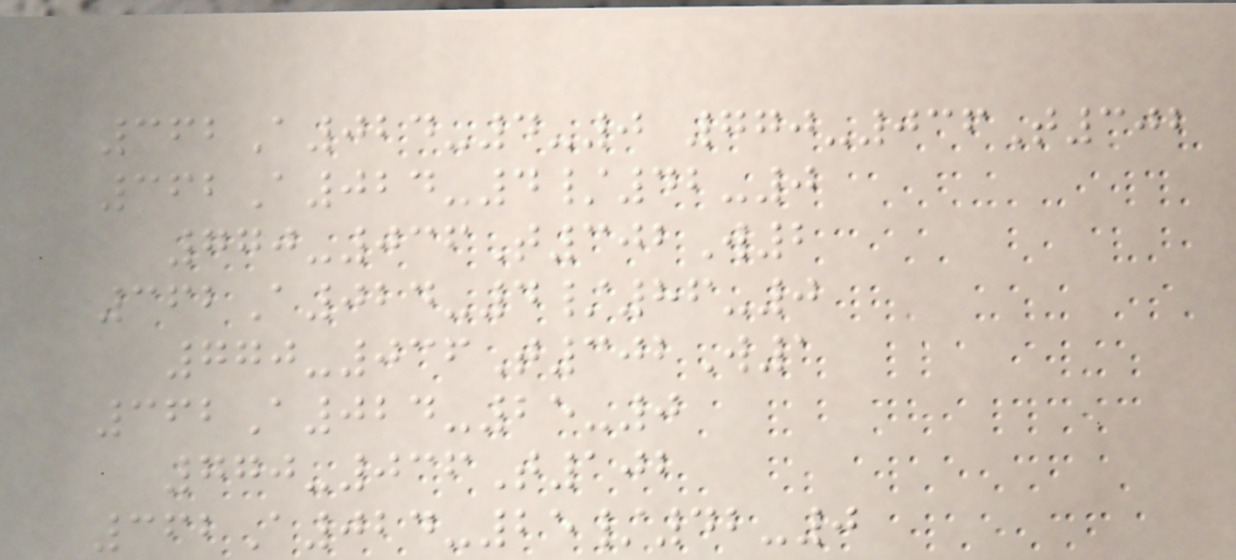362A024-4-0 770-036T302
362A024-4/42-0
770-036T302W2
362A024-4/86-0
770-036T302W1
362A024-25-0
770-036T102
362A024-25/42-0
